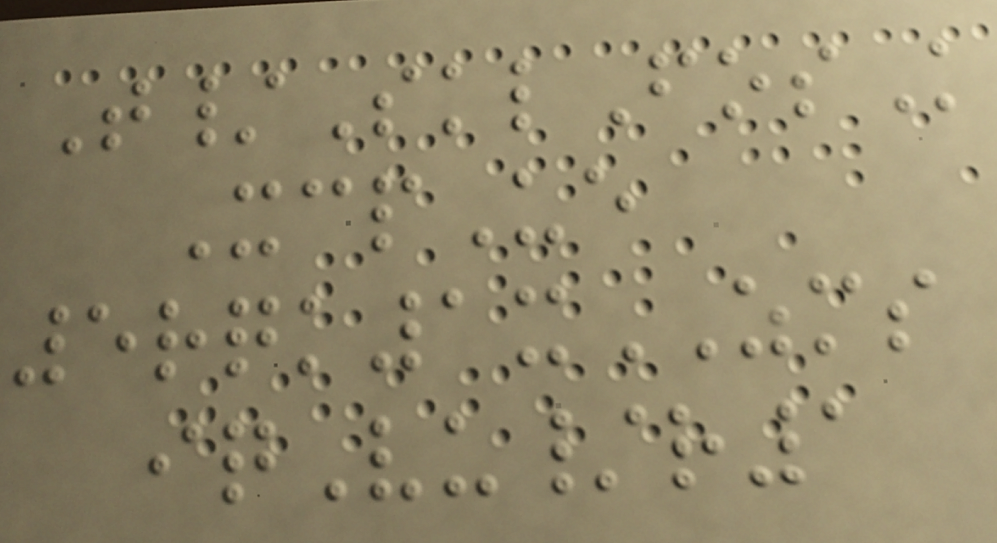T/SklFosK
XcpUe
5rqk1xZMS
iqVu/r1
